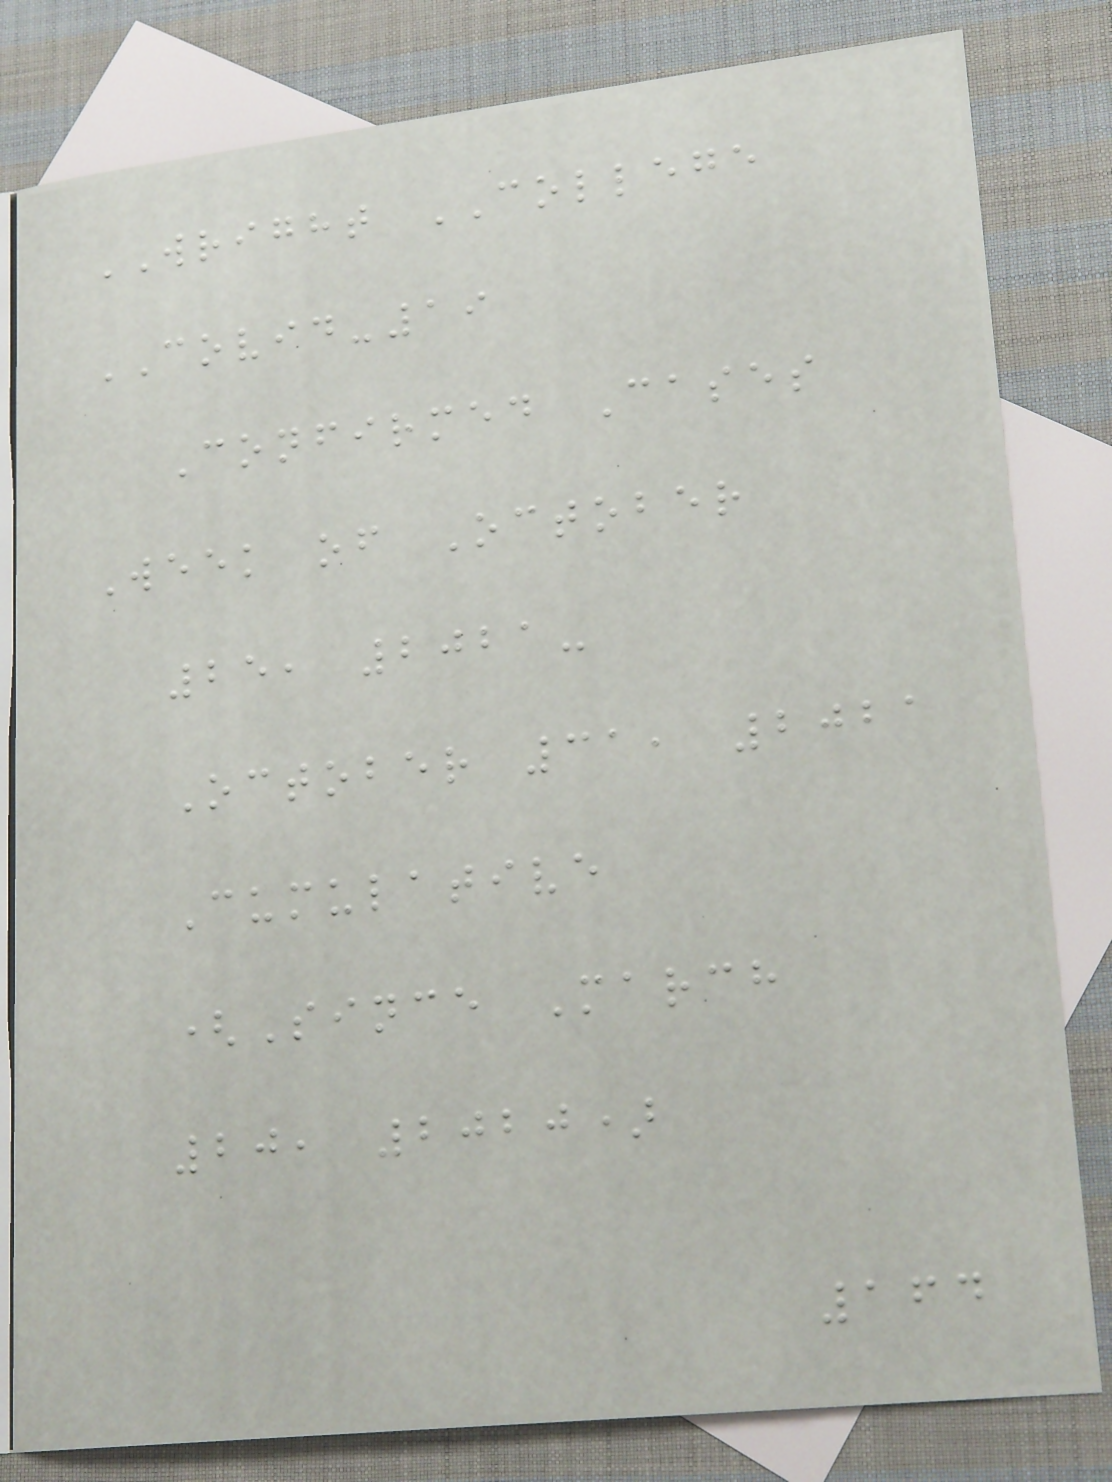WRIGHT COLLEGE
COVID-19
Confirmed Cases
Week of October
25, 2021-
October 31, 2021
Cumulative
(Since March
20, 2020)
164
